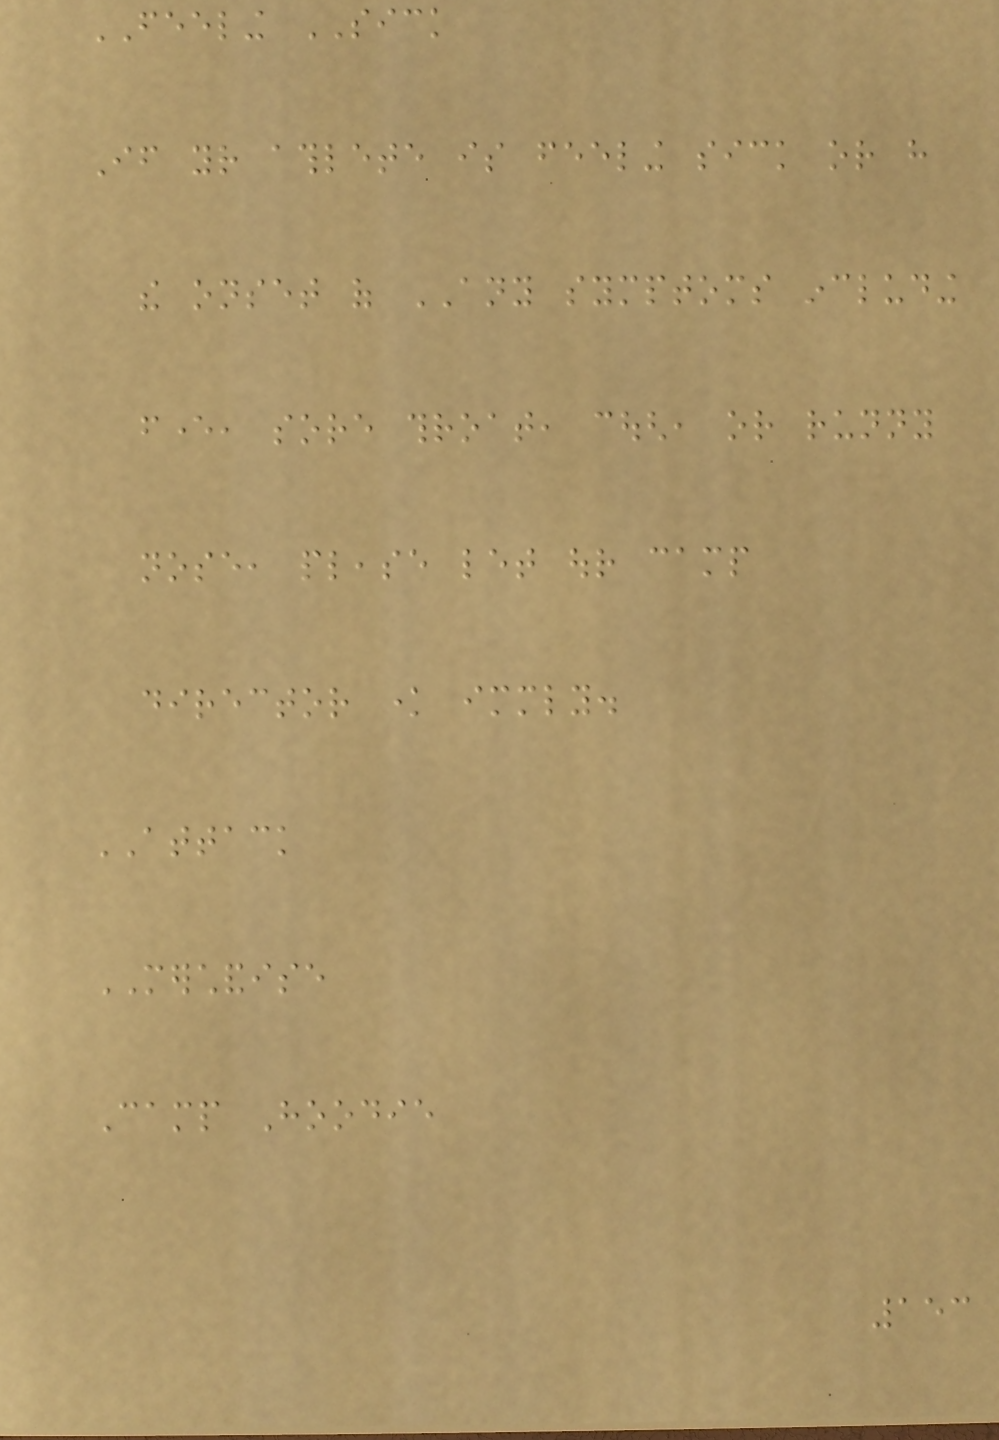FEELING SICK
If your athlete is feeling sick or have
the onset of ANY symptoms including
fever, sore throat, cough, or runny
nose, please let our camp
director know immediately.
ATTACK
MERCHANDISE
Camp Hoodie
153
